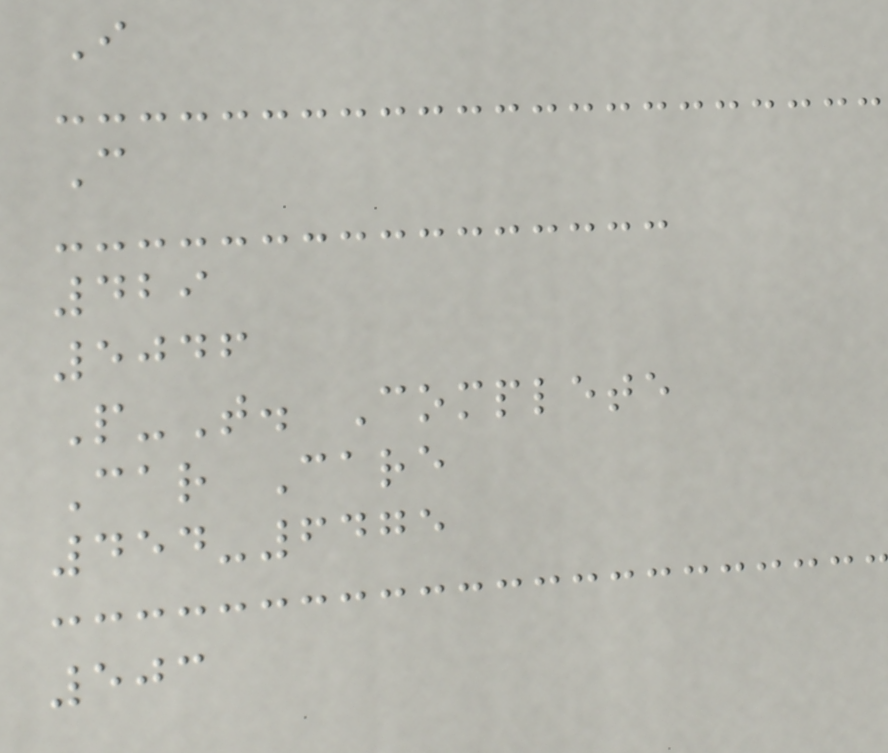I
C
429
5046
P-T. Complete
Car Care
454-6475
503
